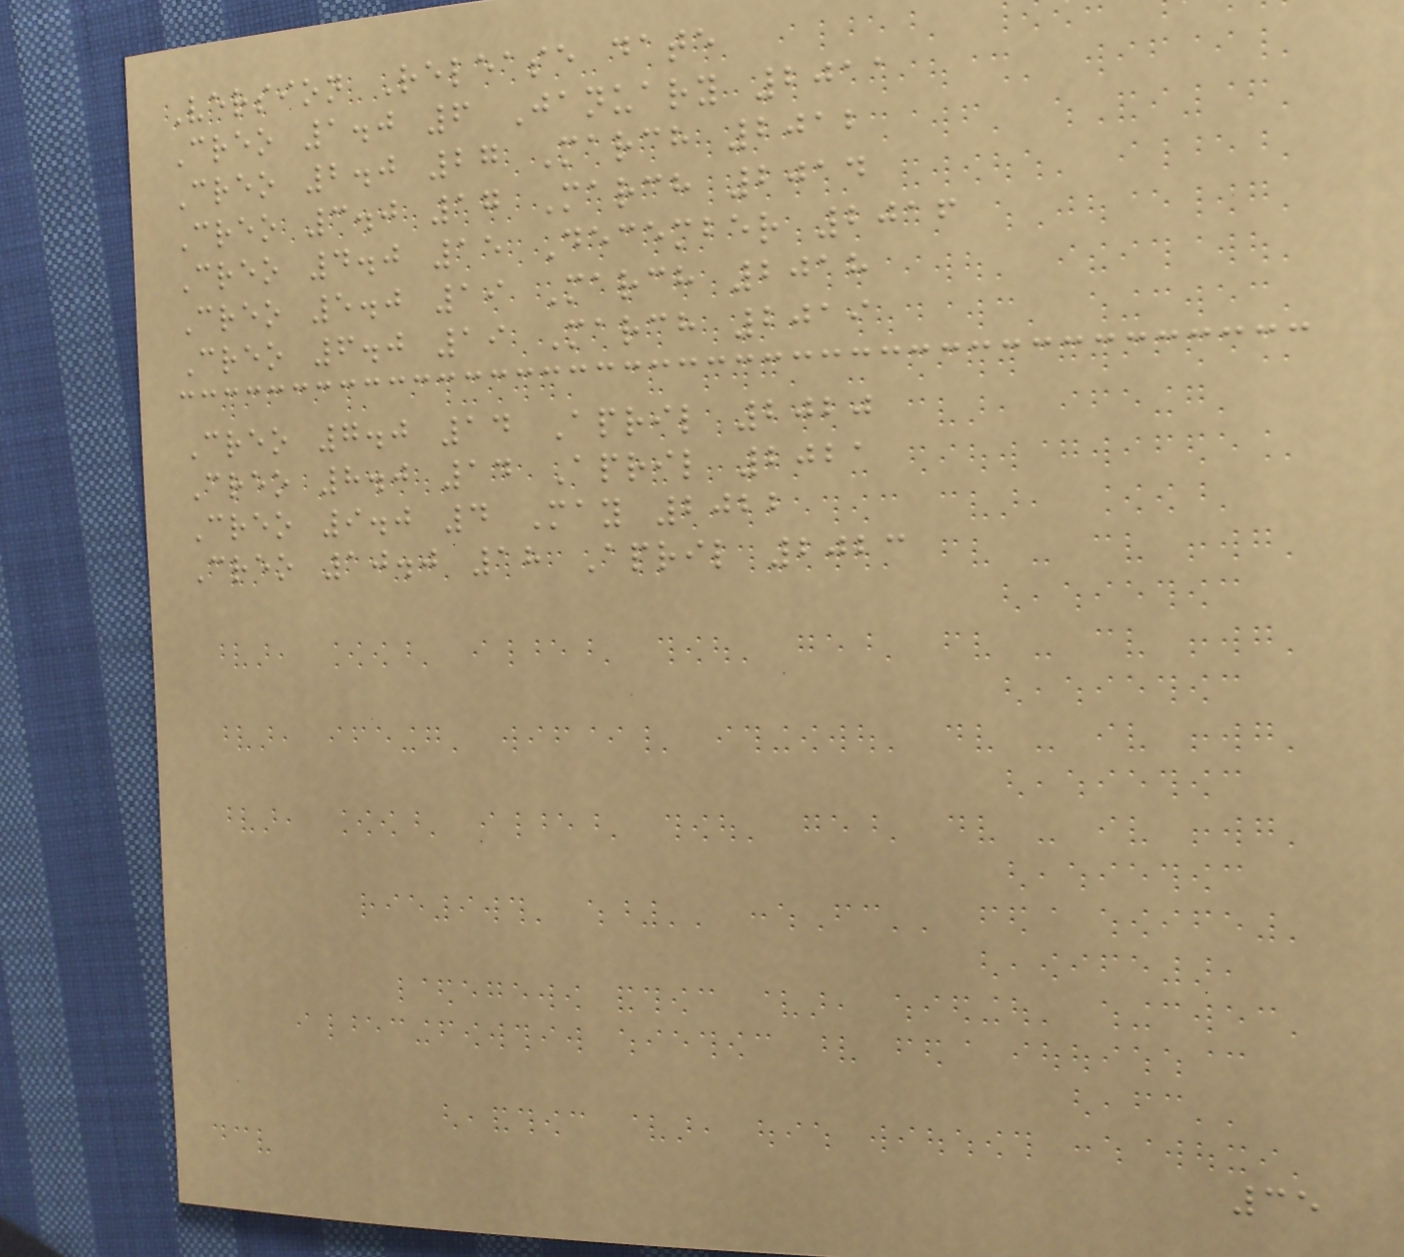Version Release date
Creo 1.0 6 January 2011
Creo 2.0 27 March 2012
Creo 3.0 17 March 2014
Creo 4.0 15 December 2016
Creo 5.0 19 March 2018
Creo 6.0 19 March 2019
Creo 7.0 14 April 2020
Creo 8.0 14 April 2021
Creo 9.0 4 May 2022
Creo 10.0 18 April 2023
35
